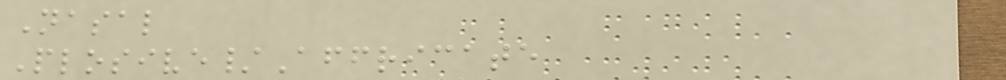Nasal
Plosive/Affricate
